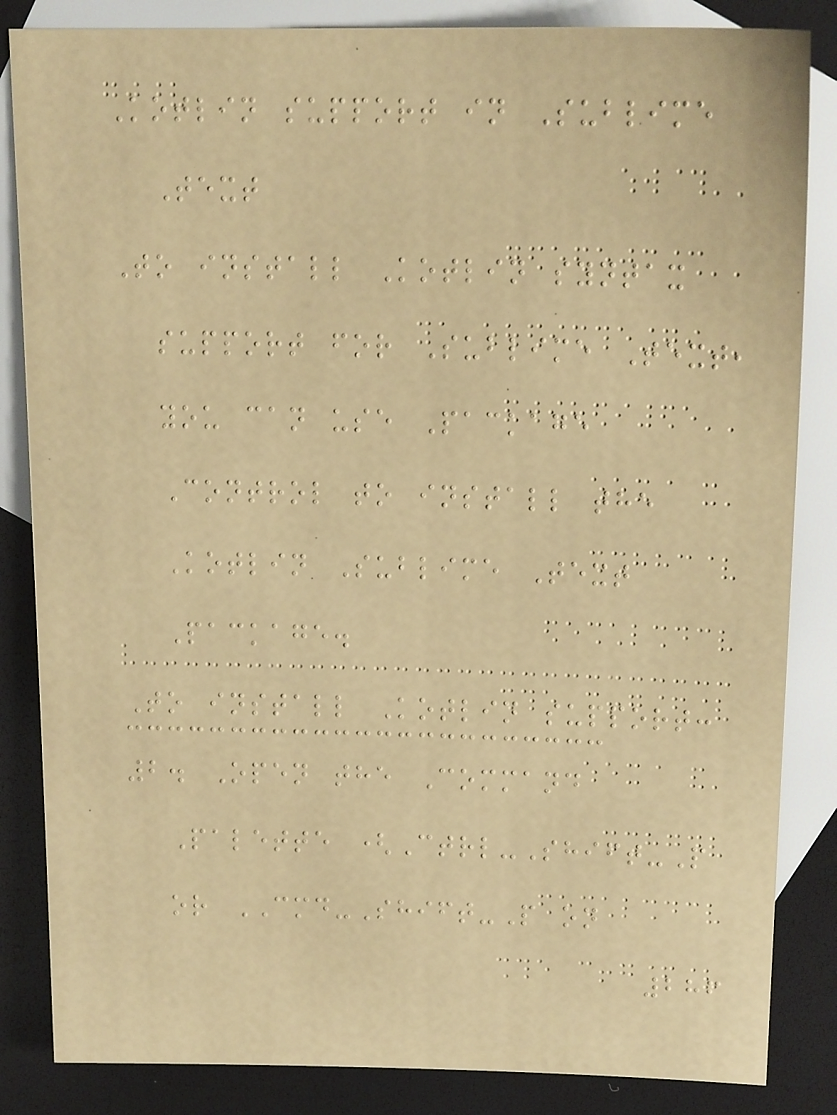Kotlin support in Sublime
Text
To install Kotlin syntax
support for Sublime Text,
you can use Package
Control to install the
Kotlin Sublime Text
Package.
To install Kotlin support:
2. Open the Command
Palette (Ctrl-Shift-P
or CMD-Shift-P on
286
